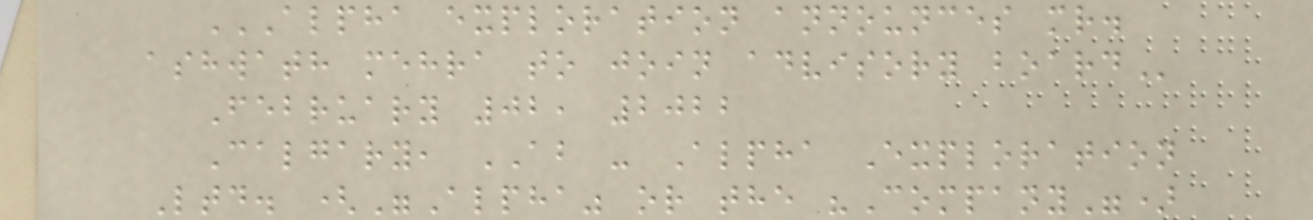ALPHA EXPLORATION ANNOUNCES MR.
ASHWATH MEHRA TO JOIN ADVISORY BOARD
February 02, 2022
Calgary, AB - Alpha Exploration
Ltd. ("Alpha" or the "Company")
